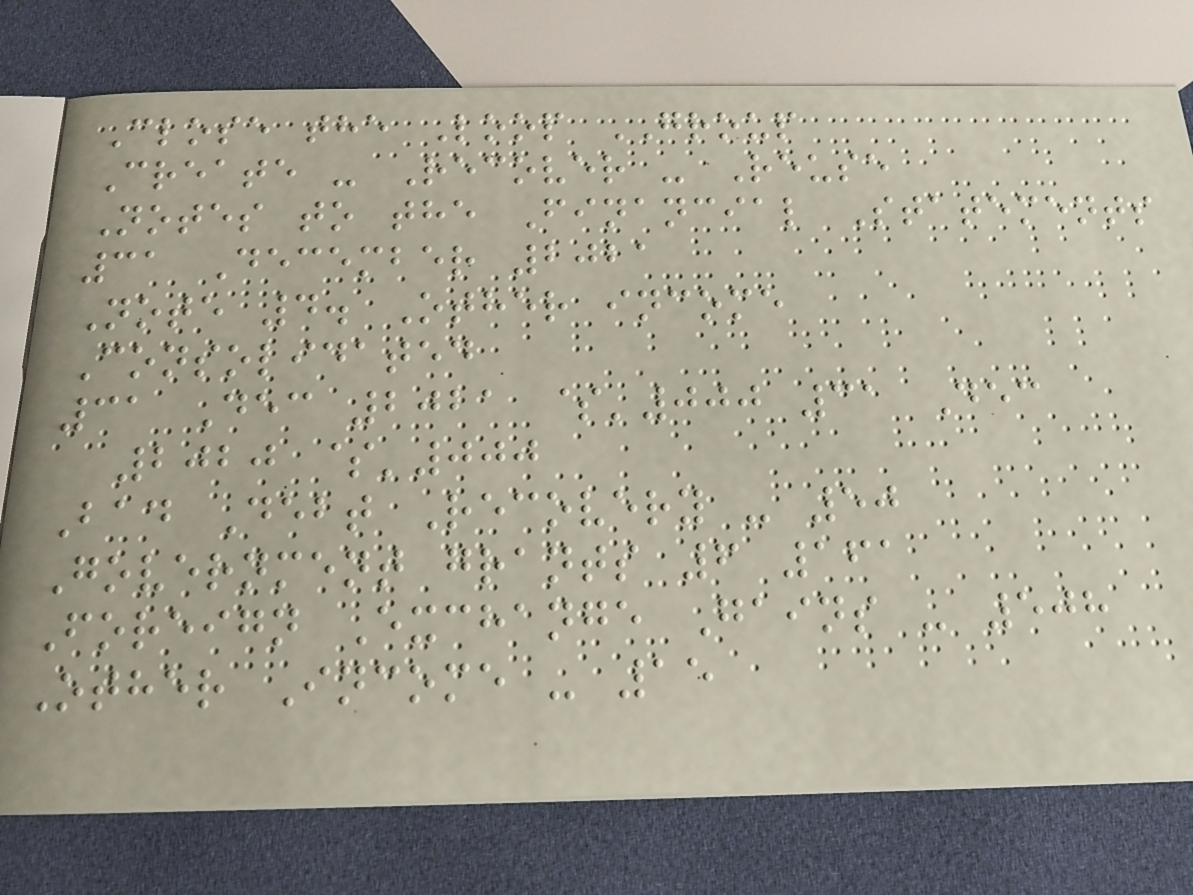Close the Loop GROUP
Create - Recover - Reuse
Notes to the Financial Statements
31 December 2021
Note 4. Other income
Consolidated
31 Dec 2021 $'000 31 Dec
2020 $'000
Bad Debt Recovery - 50
Government grants 6 161
Foreign Exchange Gains - 508
Other Income - 15
